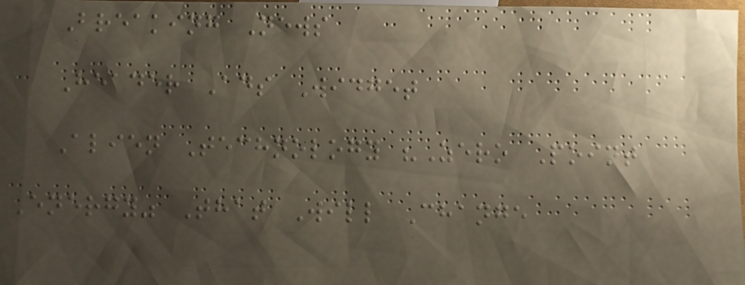Breaking News
Header Ads Widget
Alien Technology "Zero Point
Energy" That Will Change
